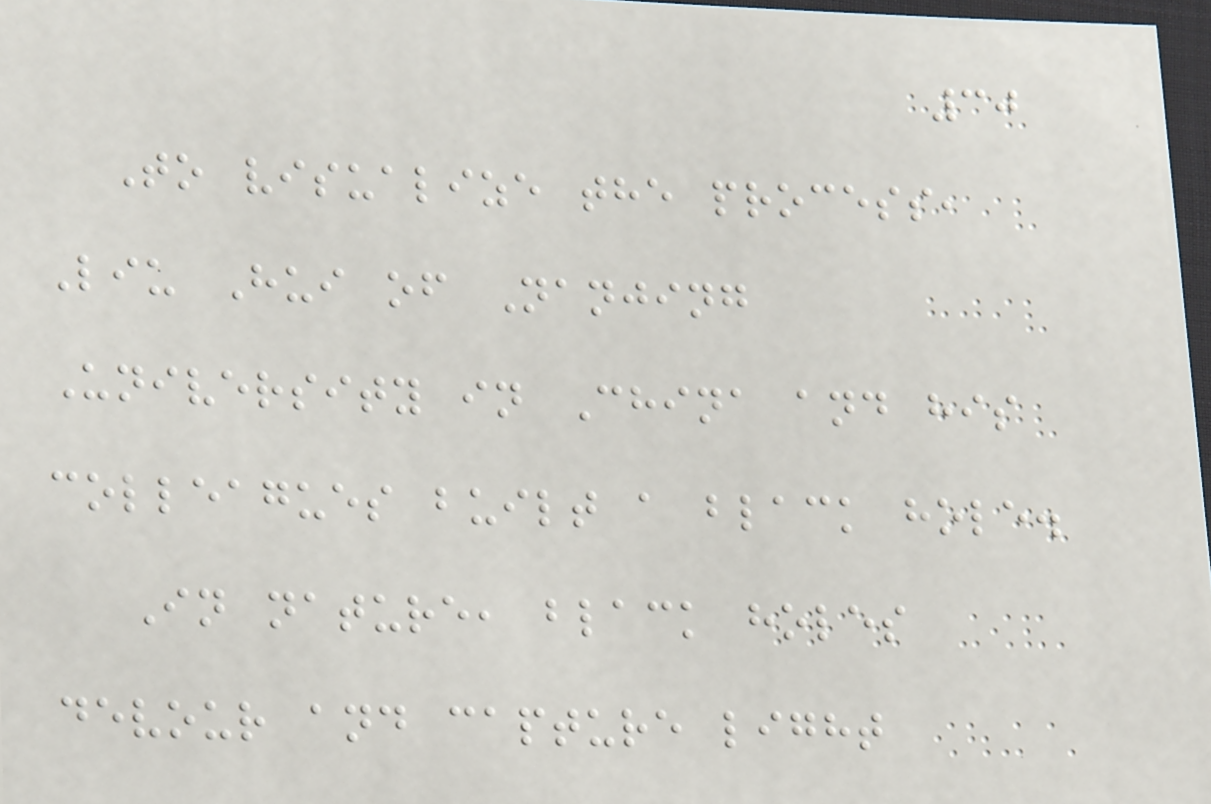30
To visualize the process,
Liu Hui of Nanjing
University in China and his
colleagues built a black hole.
In nature, black holes
devour and capture light
